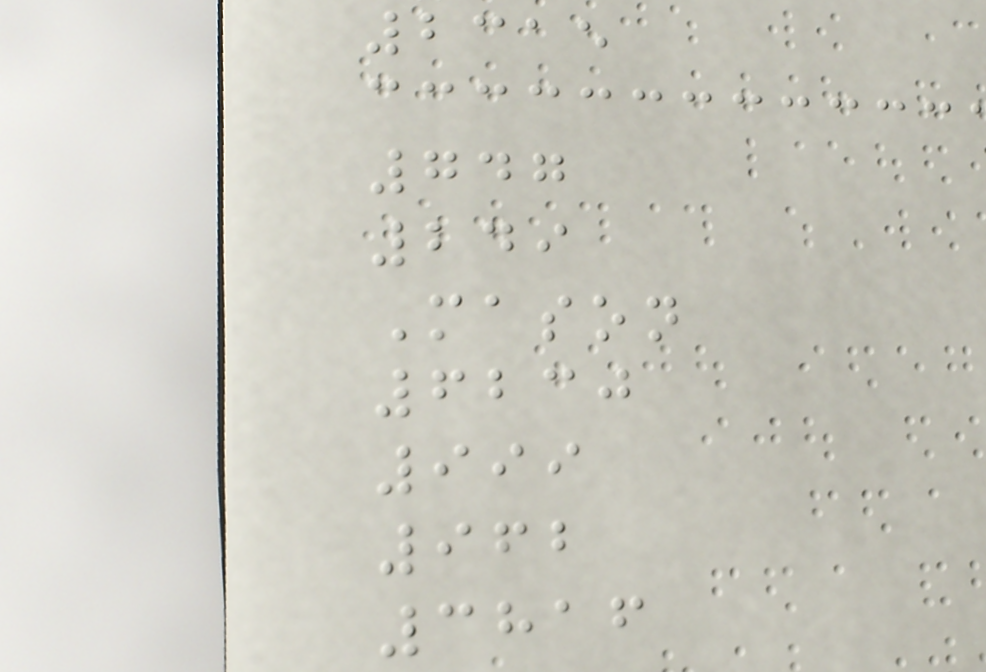2315
747
249
Mason
6230
999
962
3816
